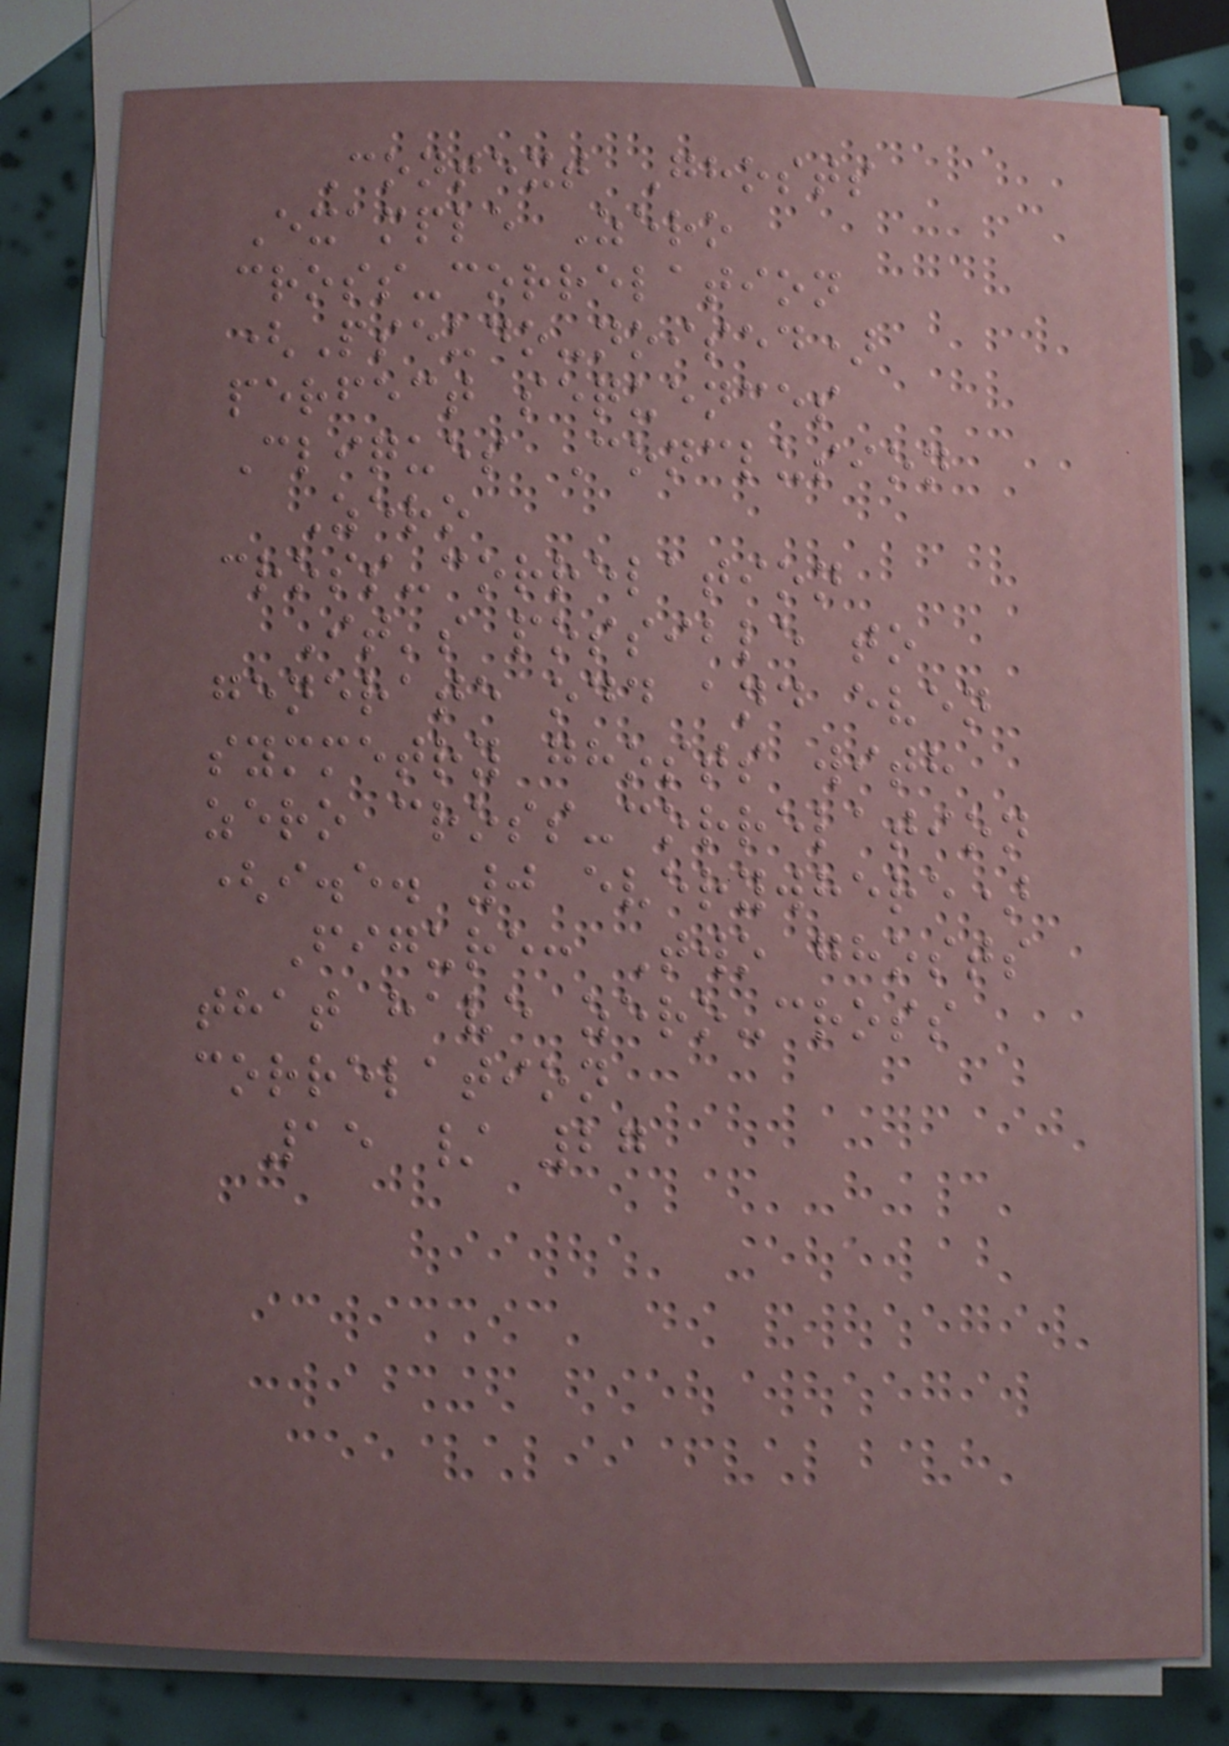Context Ghosts
Example Zero
cross-correlation
(Pseudo-noised)
perfect sequences
Cliques Conclusion
Zero
cross-correlation
It's possible to
generate odd and even
symmetry ghosts with
zero cross-correlation
(i.e. 0 everywhere)
Figure: Two ghosts
that have zero-cross
correlation
15 / 27
